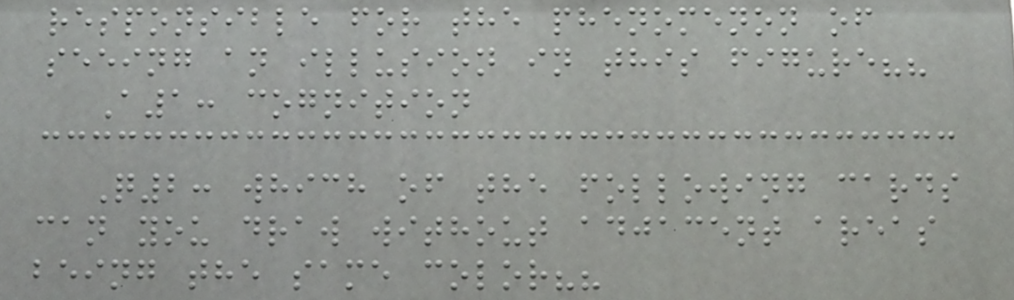responsible for the phenomenon of
seeing an illusion in this figure??
A1: cognition
Q2: which of the following cards
can you draw without adjacent areas
being the same color??
